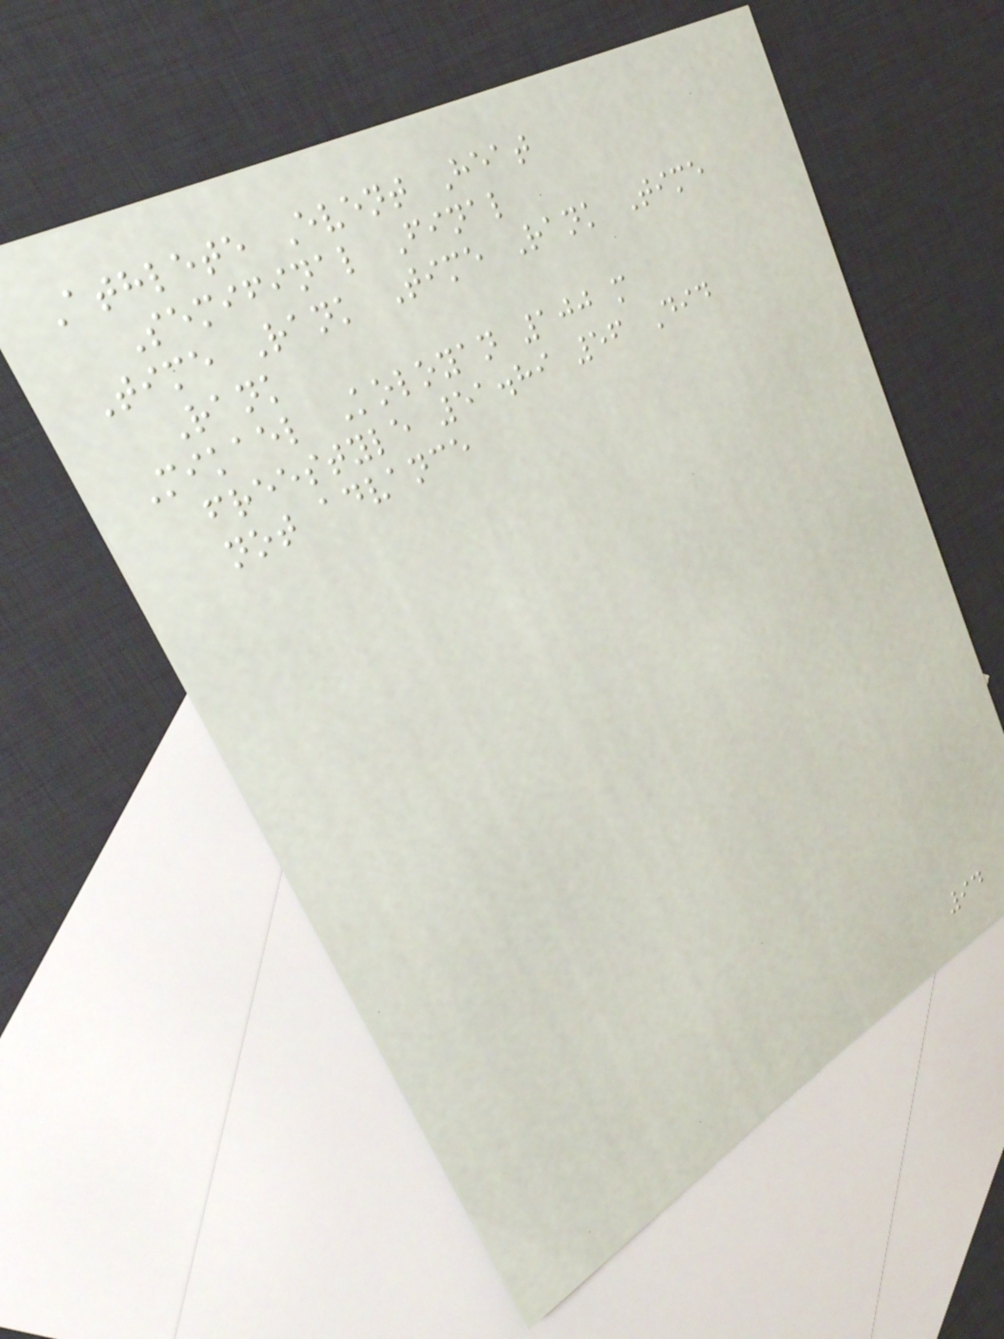Athlete Event Heat
Semifinal Final
Time Rank Time Rank Time
Rank
Mikael Koloyan 100 m
freestyle 51.89 56 Did
not advance
94
